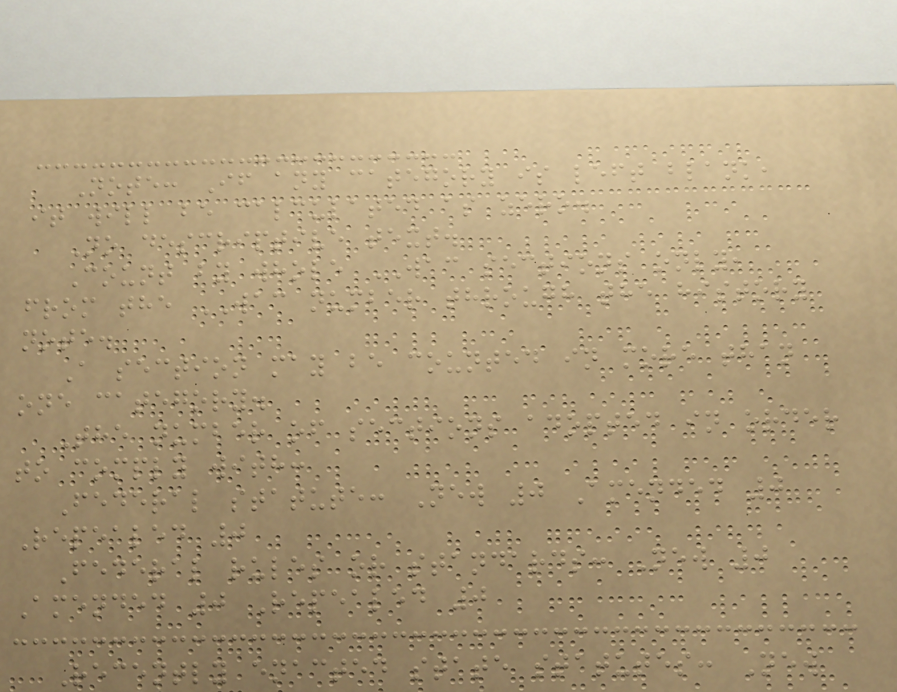Note: If any category is left blank,
it will be calculated as zero.
No descriptive text.
Count by whole WAC sections only,
from the WAC number through the history
note.
A section may be counted in more than
one category.
The number of sections adopted in order
to comply with:
Federal statute: New 0 Amended 0
Repealed 0
Federal rules or standards: New 0
Amended 0 Repealed 0
Recently enacted state statutes: New
